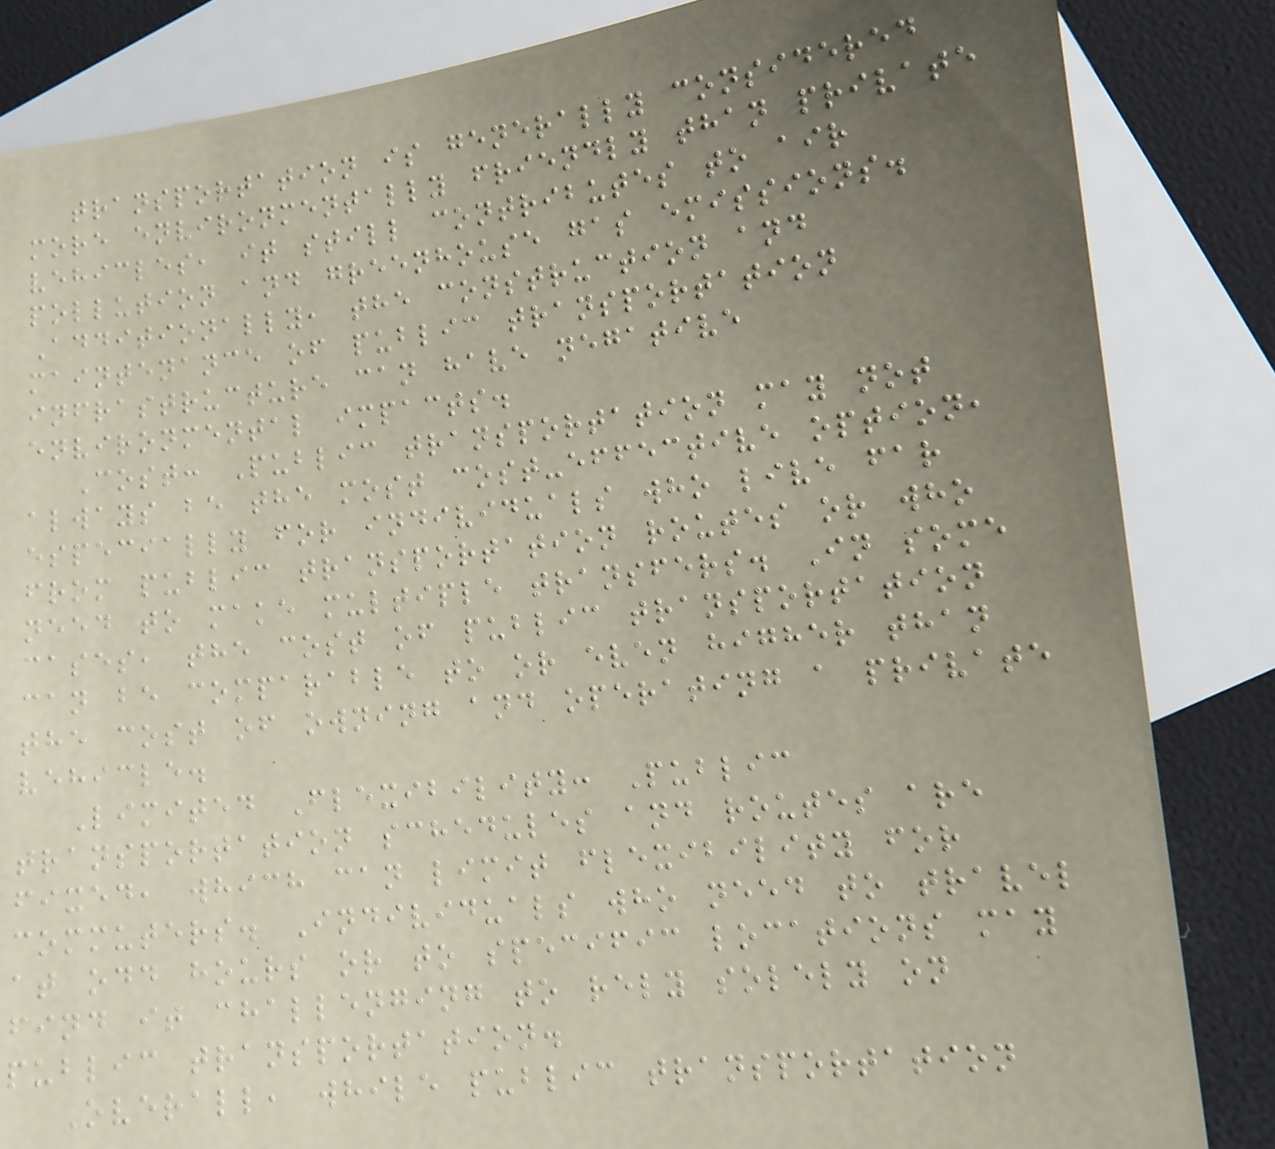transportation is generally considered
more environmentally friendly than private
vehicles, it still contributes to air
pollution and greenhouse gas emissions.
Additionally, the construction and
maintenance of public transportation
infrastructure can have negative
environmental impacts.
Cost: Public transportation may not
always be the most cost-effective option,
especially for individuals who live far
from public transportation routes or who
need to make multiple transfers. In some
cases, the cost of public transportation
can be comparable to or even higher than
the cost of owning and operating a private
vehicle.
Limited Flexibility: Public
transportation schedules and routes are
fixed, which can limit flexibility for
commuters. Individuals who need to travel
at odd hours or to specific locations may
find it challenging to rely solely on
public transportation.
Overall, while public transportation
